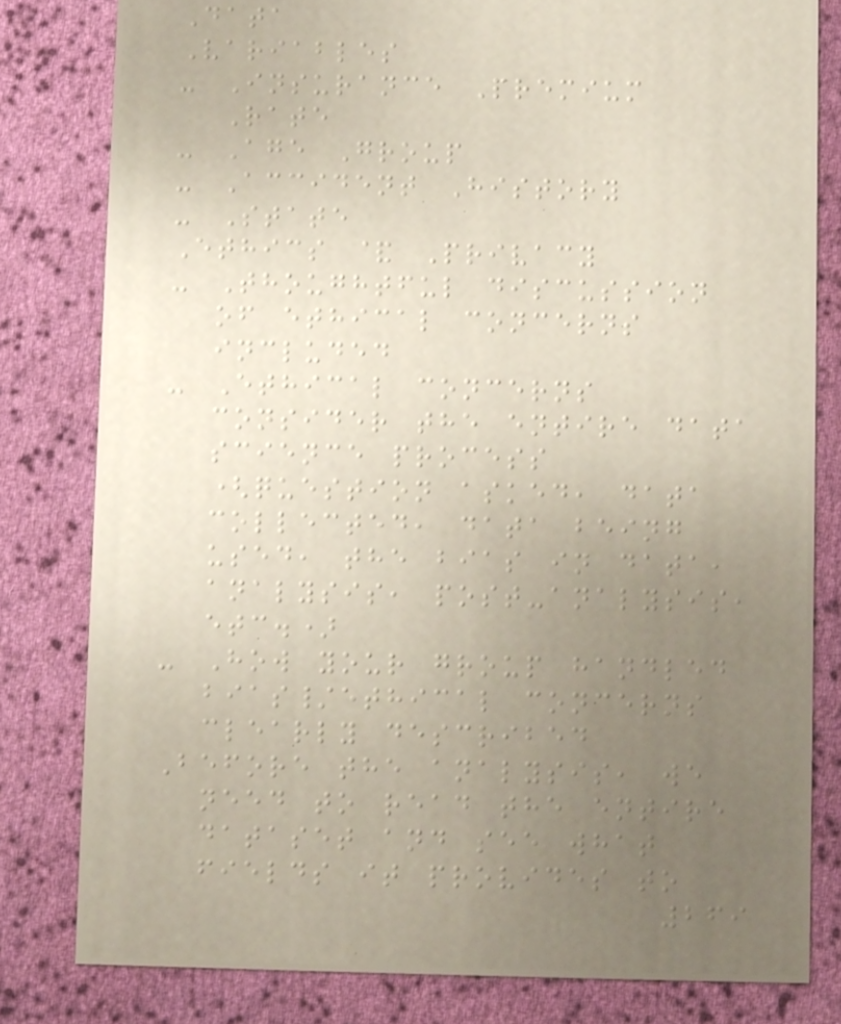Data
Variables
- Insurance Premium
Rate
- Age Group
- Accident History
- State
Ethics & Privacy
- Thoughtful discussion
of ethical concerns
included
- Ethical concerns
consider the entire data
science process
(question asked, data
collected, data being
used, the bias in data,
analysis, post-analysis,
etc.)
- How your group handled
bias/ethical concerns
clearly described
Before the analysis, we
need to read the entire
dataset and see what
fields it provides to
269
